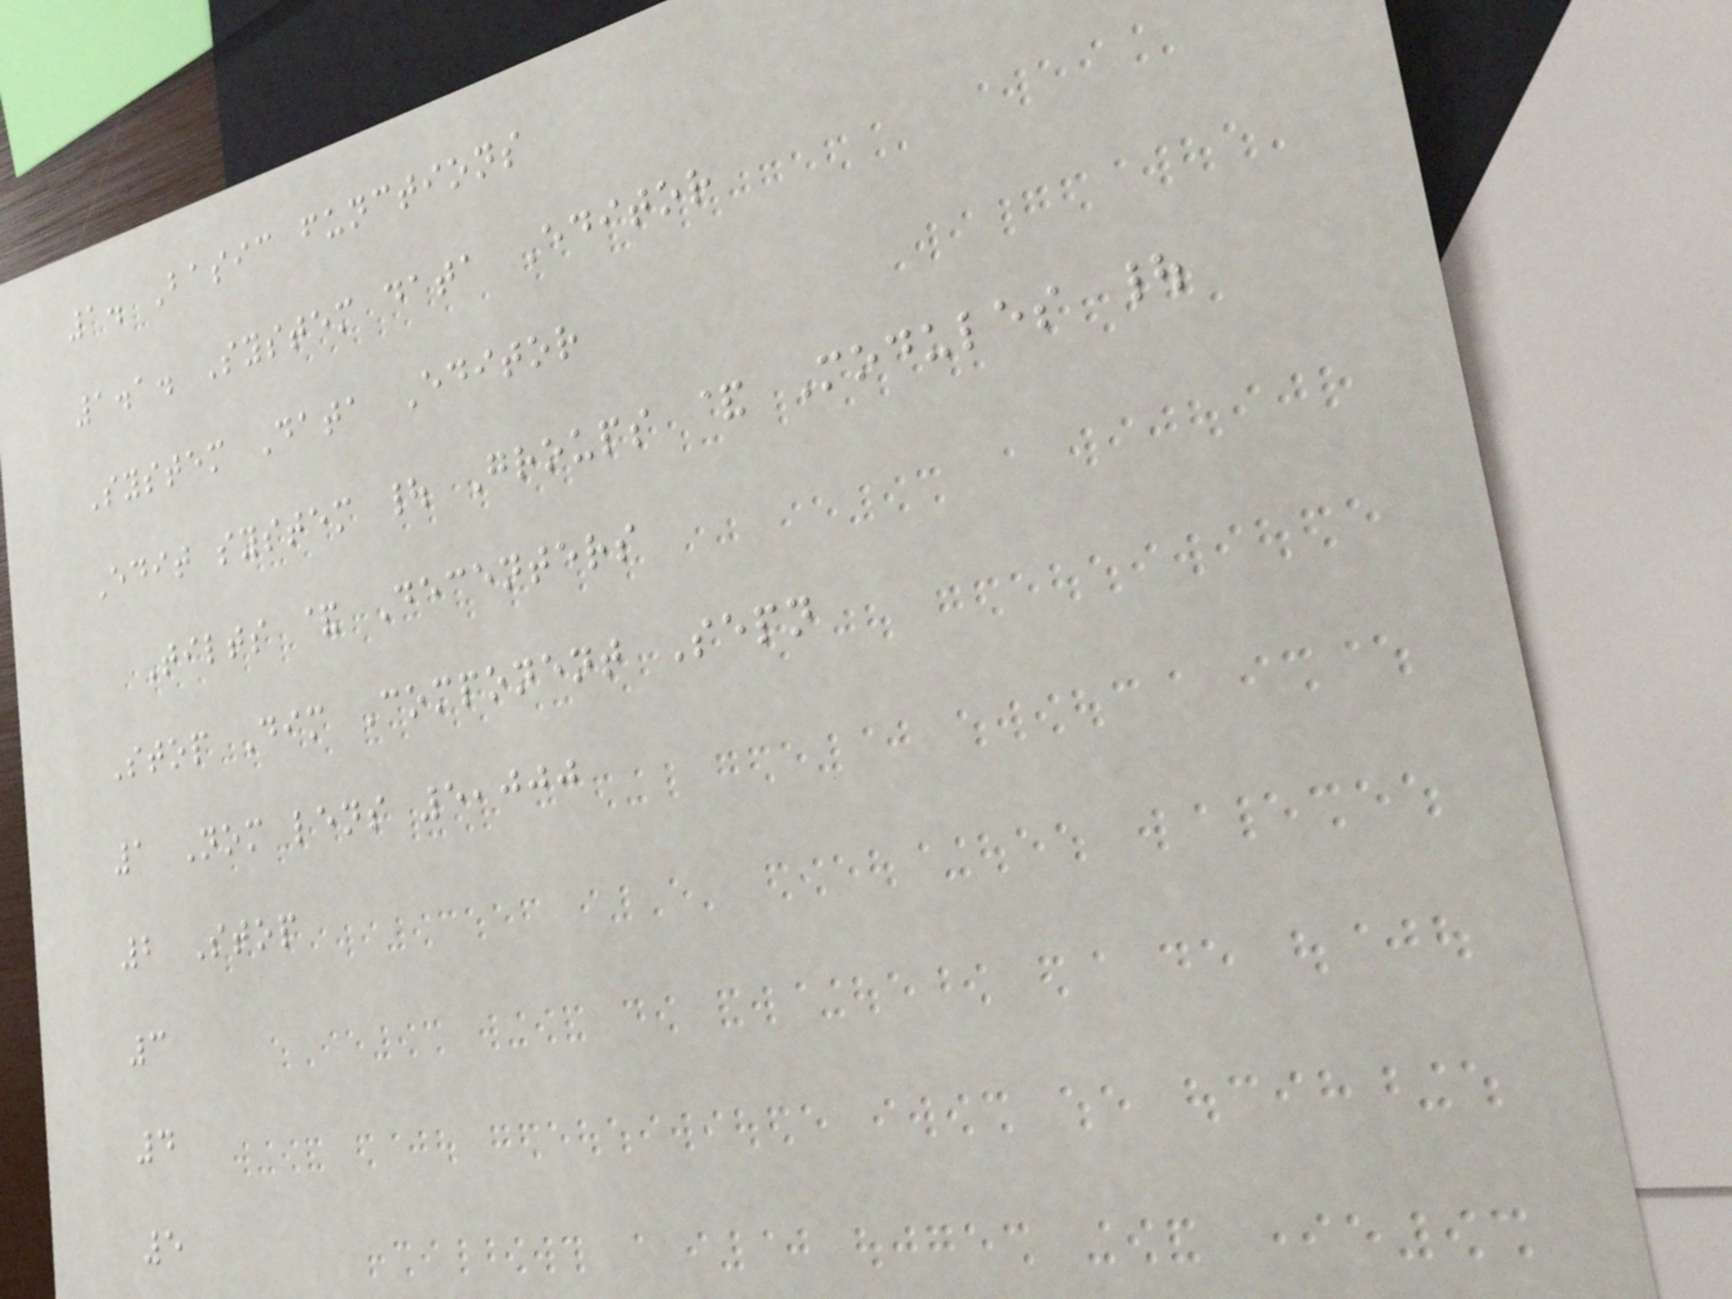1. Basic functions
1.1. System data Editor
System Data Editor
Edit system | Groups & Modules |
Tilts & Decenters
Stop Dim Component Sepn
1 Nom lens 5,000
2 Stop
3
4
5
